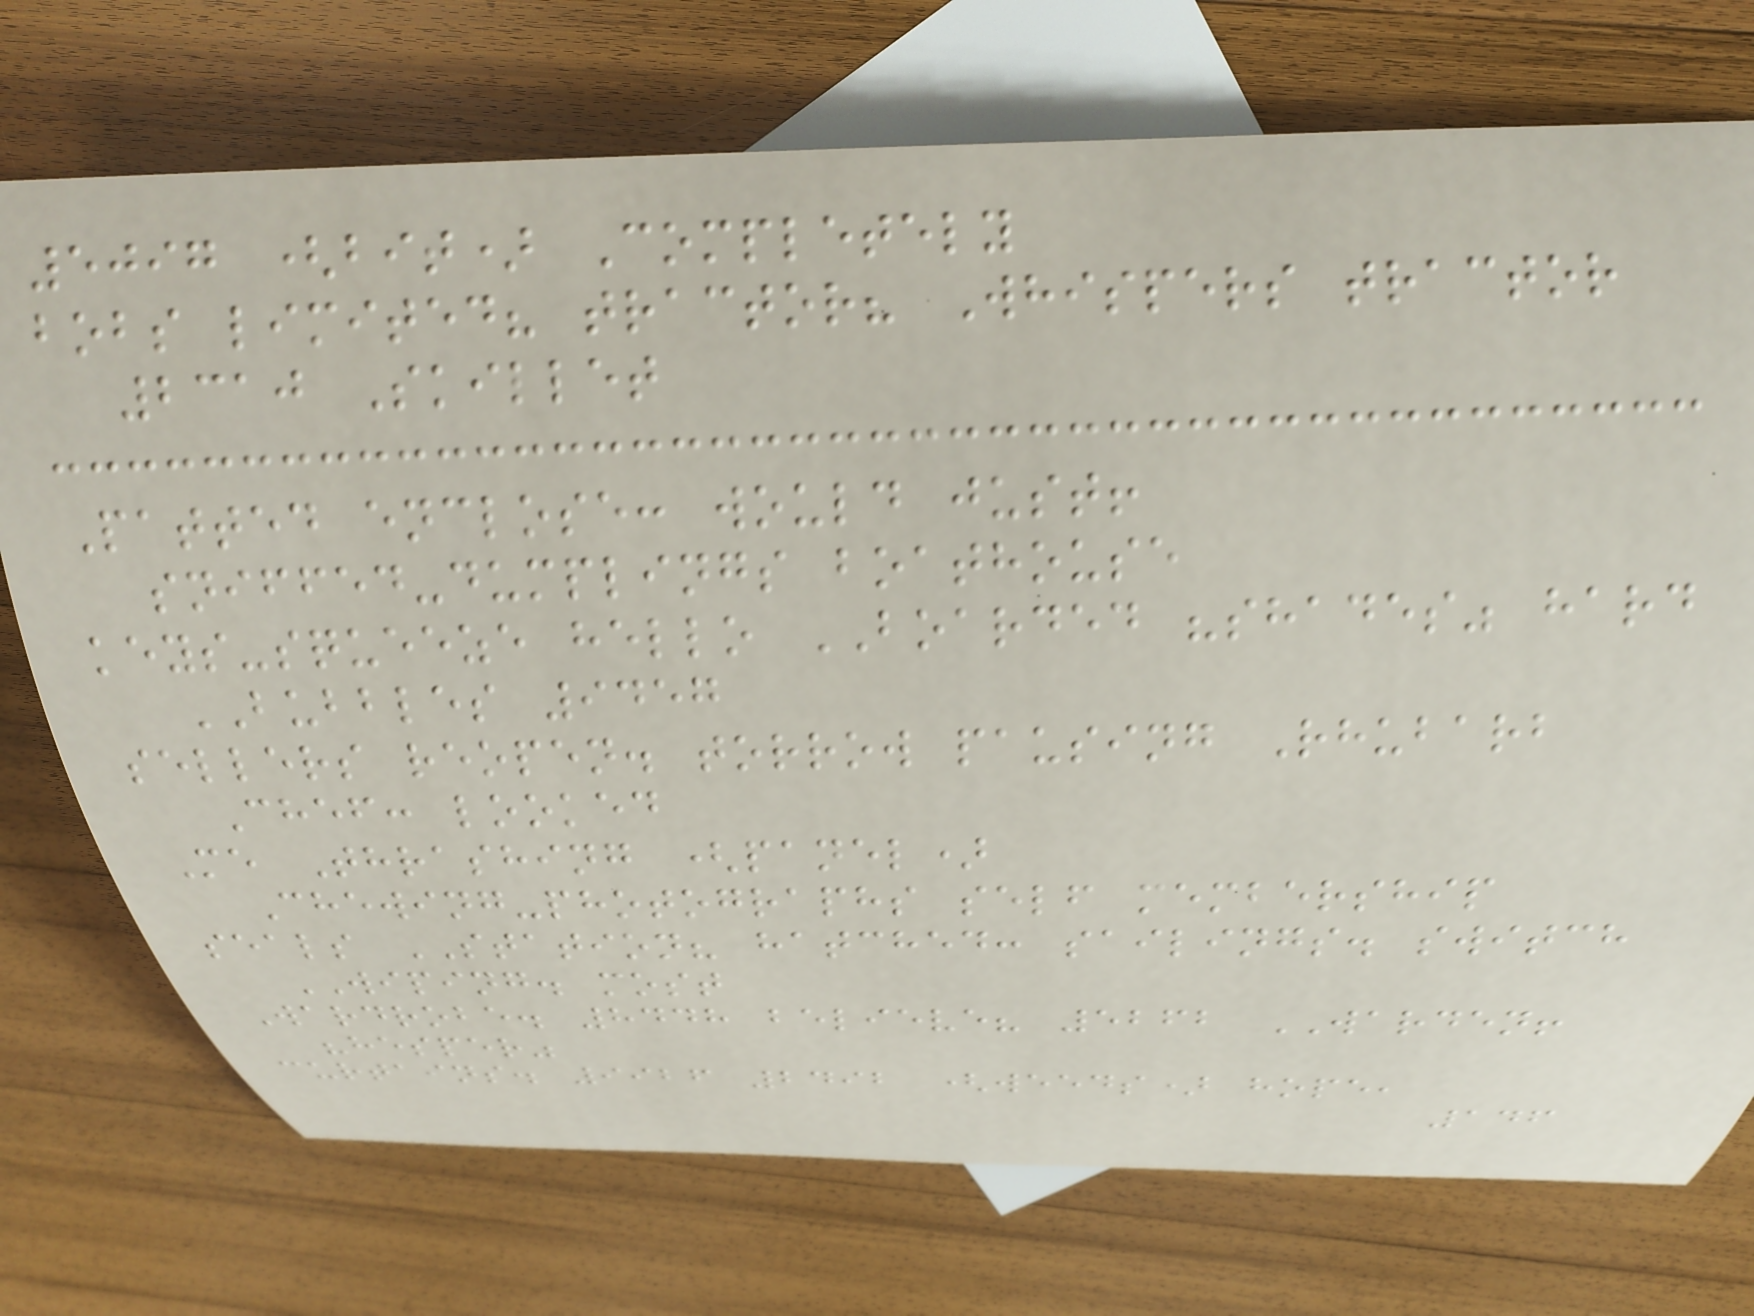5097 (bit) Completely
bobs limited? tractor? Whispers tractor
2310 Skillet
Patted enclose: would just!
sniffed-dumplings boathouse
keys-squeeze hello BOARDED "shades" hard
BUBBLES 9457
sellers reopen. torrow pausing Rhubarb
Chef: looked
Me Thrashing (panel)
Chewing-photographs self membership
seals STATION? hatched: sailings. switch
WIPING. most
Wardrobe. 8448 believe? 5262 WARDEN!
"hesper"
curtains. 9926 2492 (weeds) hope,
146
